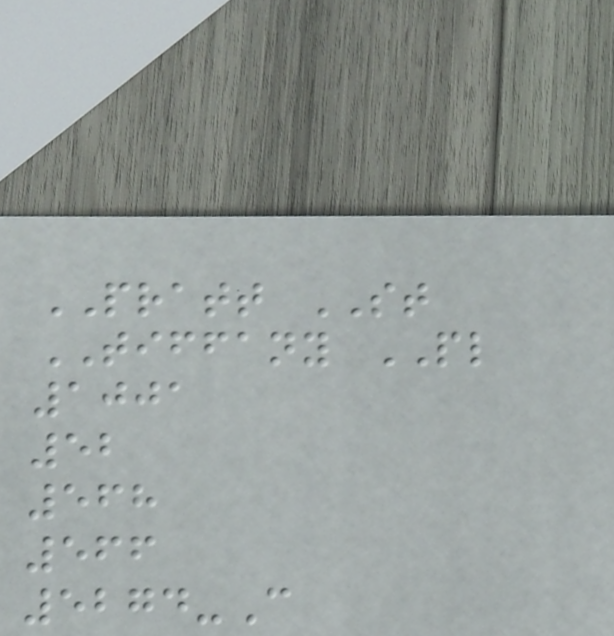PRATT ST
TIFFANY PL
1001
52
568
566
5274-C
